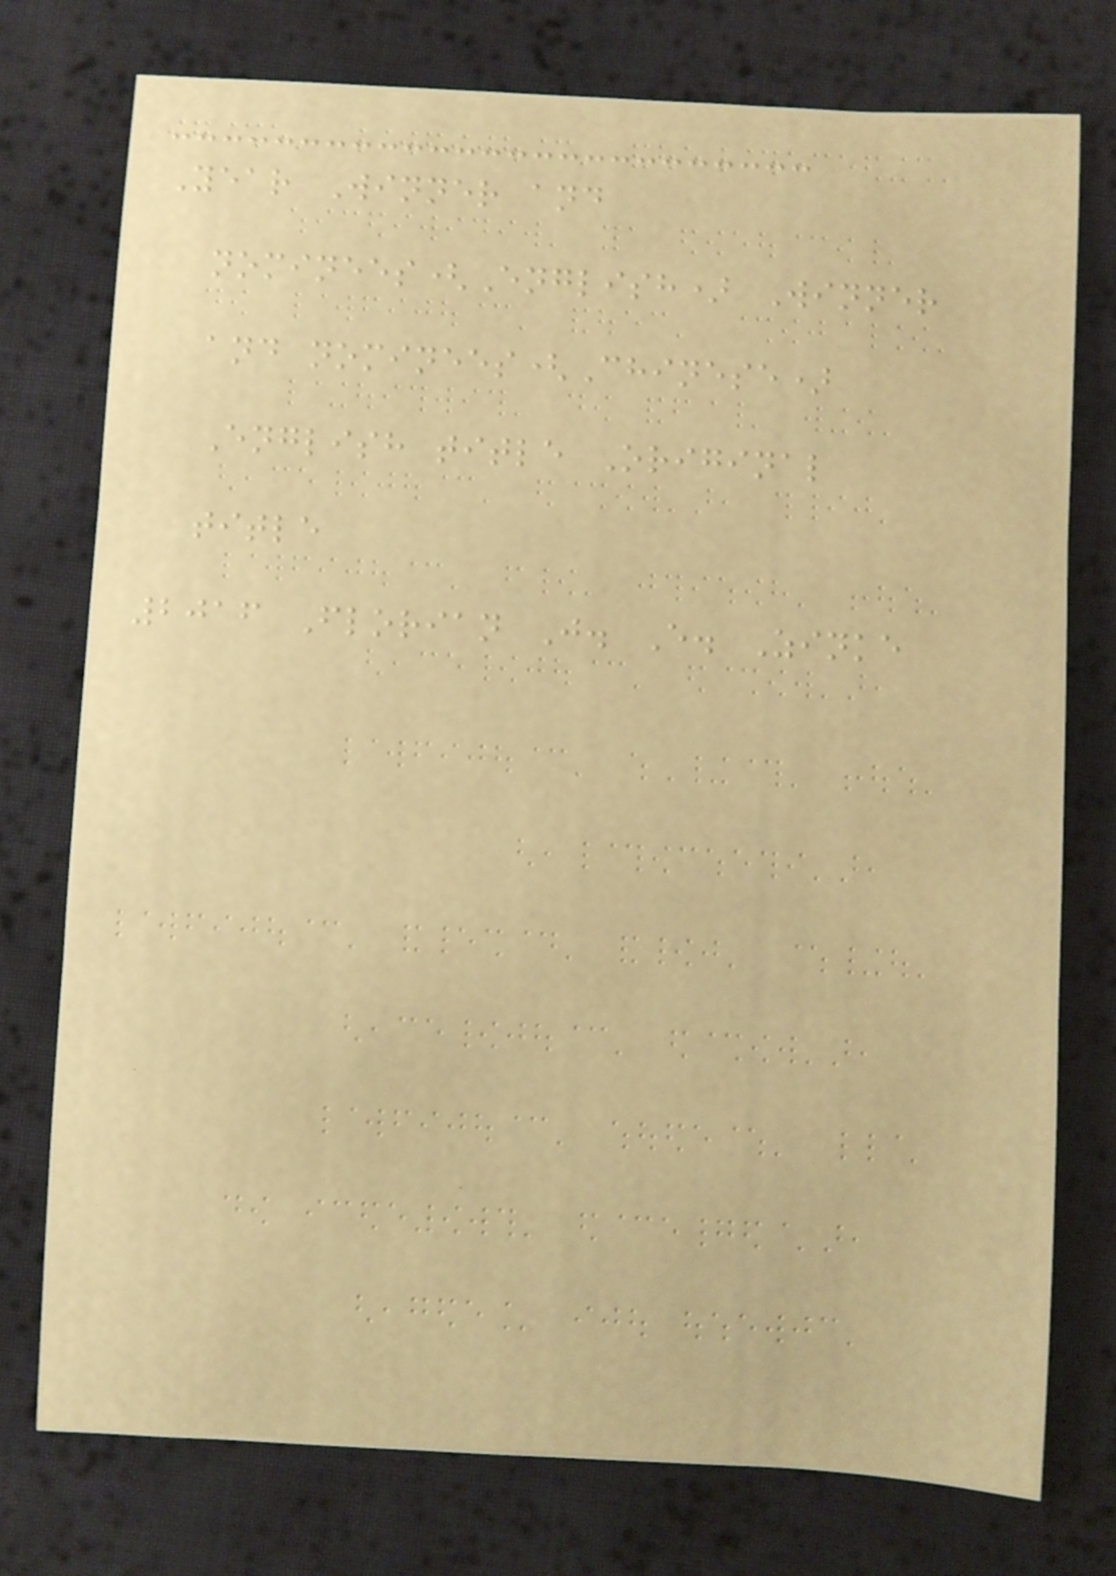Year Winner and
nominees(English) Winner
and nominees(Chinese)
English title Original
title
2016 Florian J. E. Zinke
